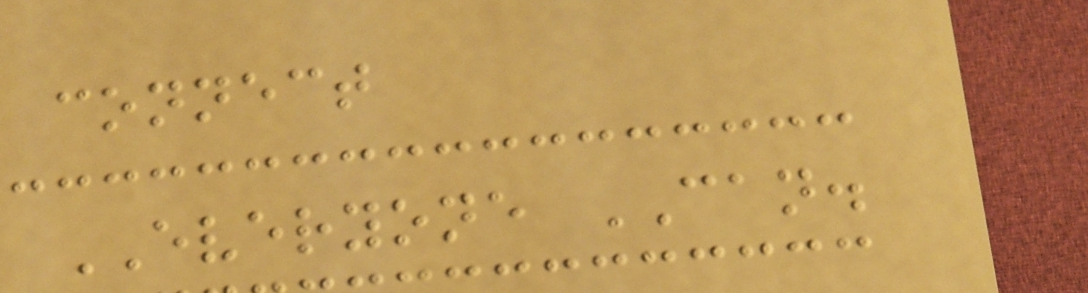connect
EVERYONE CAN.
